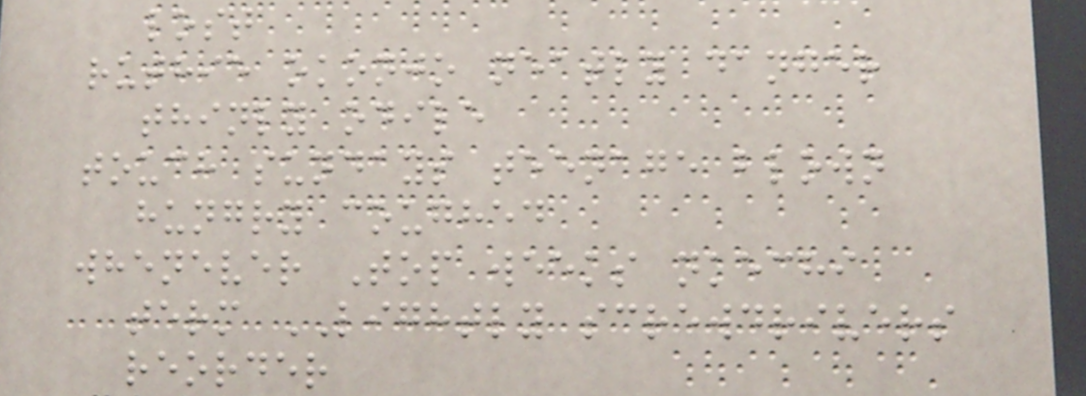lost
ruthie okonjo neatly danger
thinly odile
touch sundays teenage blown
hungry coughed
whenever Top weeks nkechi
term LIGHTLY screwdrivers
reorder
